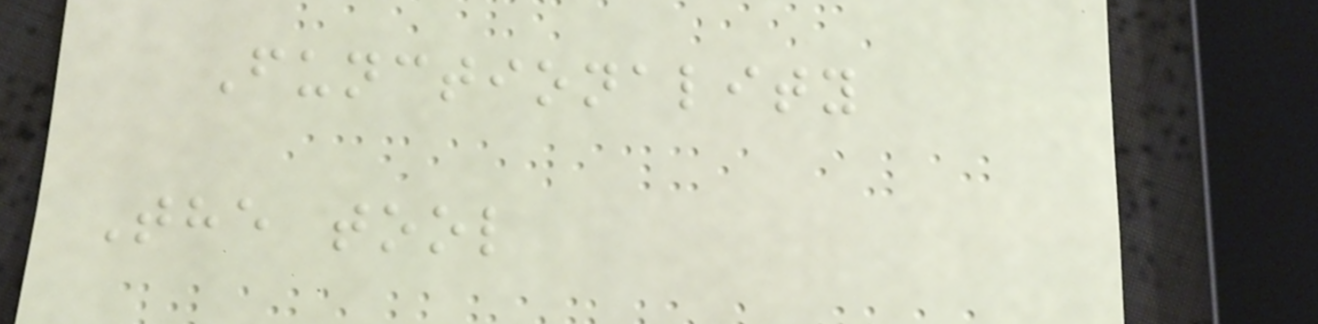Functionality
The tool
